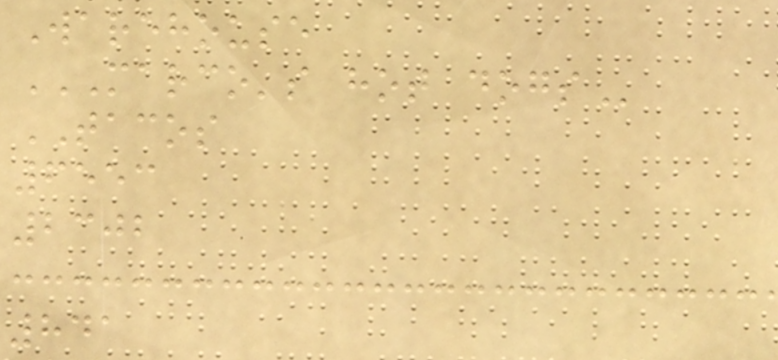Warehouse
MARCO'S HOT DOGS
TACOS
6553
2302
841
